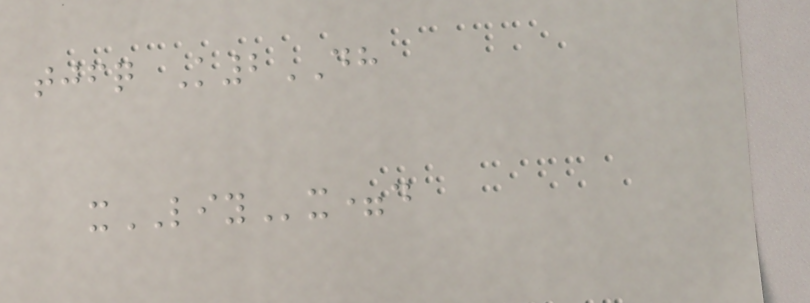tjfq K2DH
xLIYx=d
